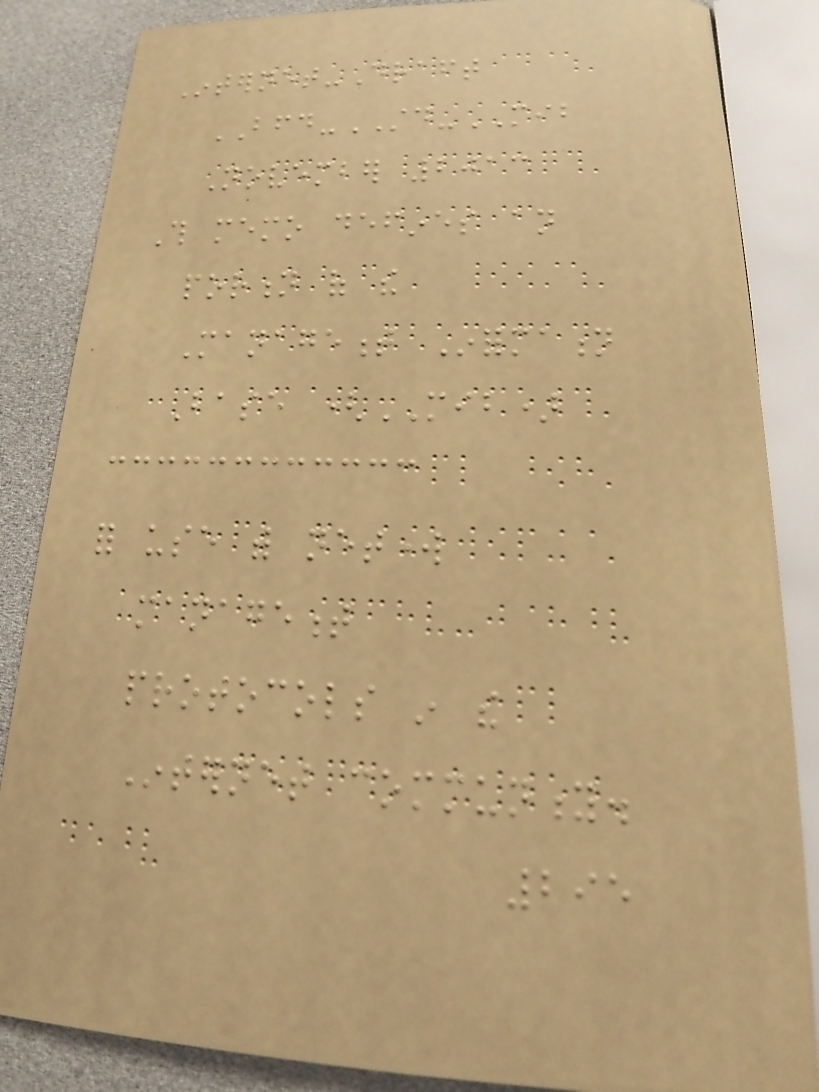Internet-Draft
BFD-STD-MIB
November 2013
This memo defines an
portion of the
Management Information
Base (MIB)
for use with network
management
protocols in the
Internet community.
295
